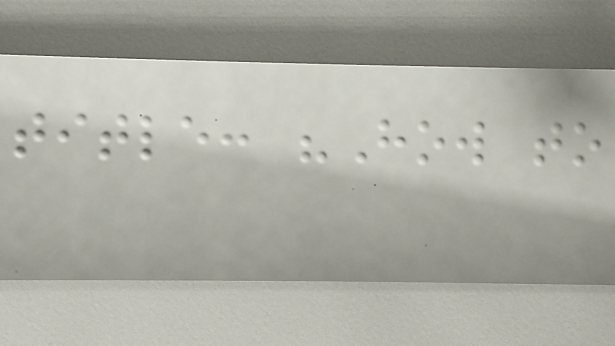title: "How to
